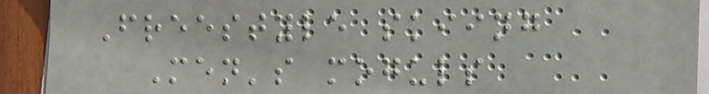Freestyle skiing
Men's moguls
